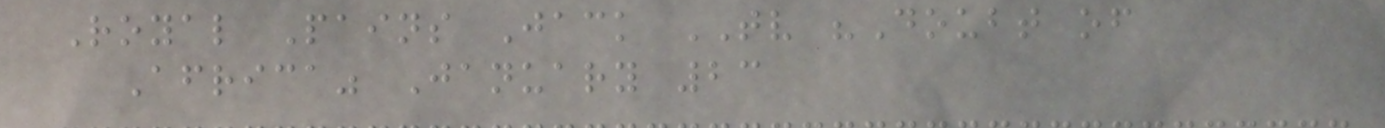Royal Pains Jack TV "Doubt of
Africa" January 23
